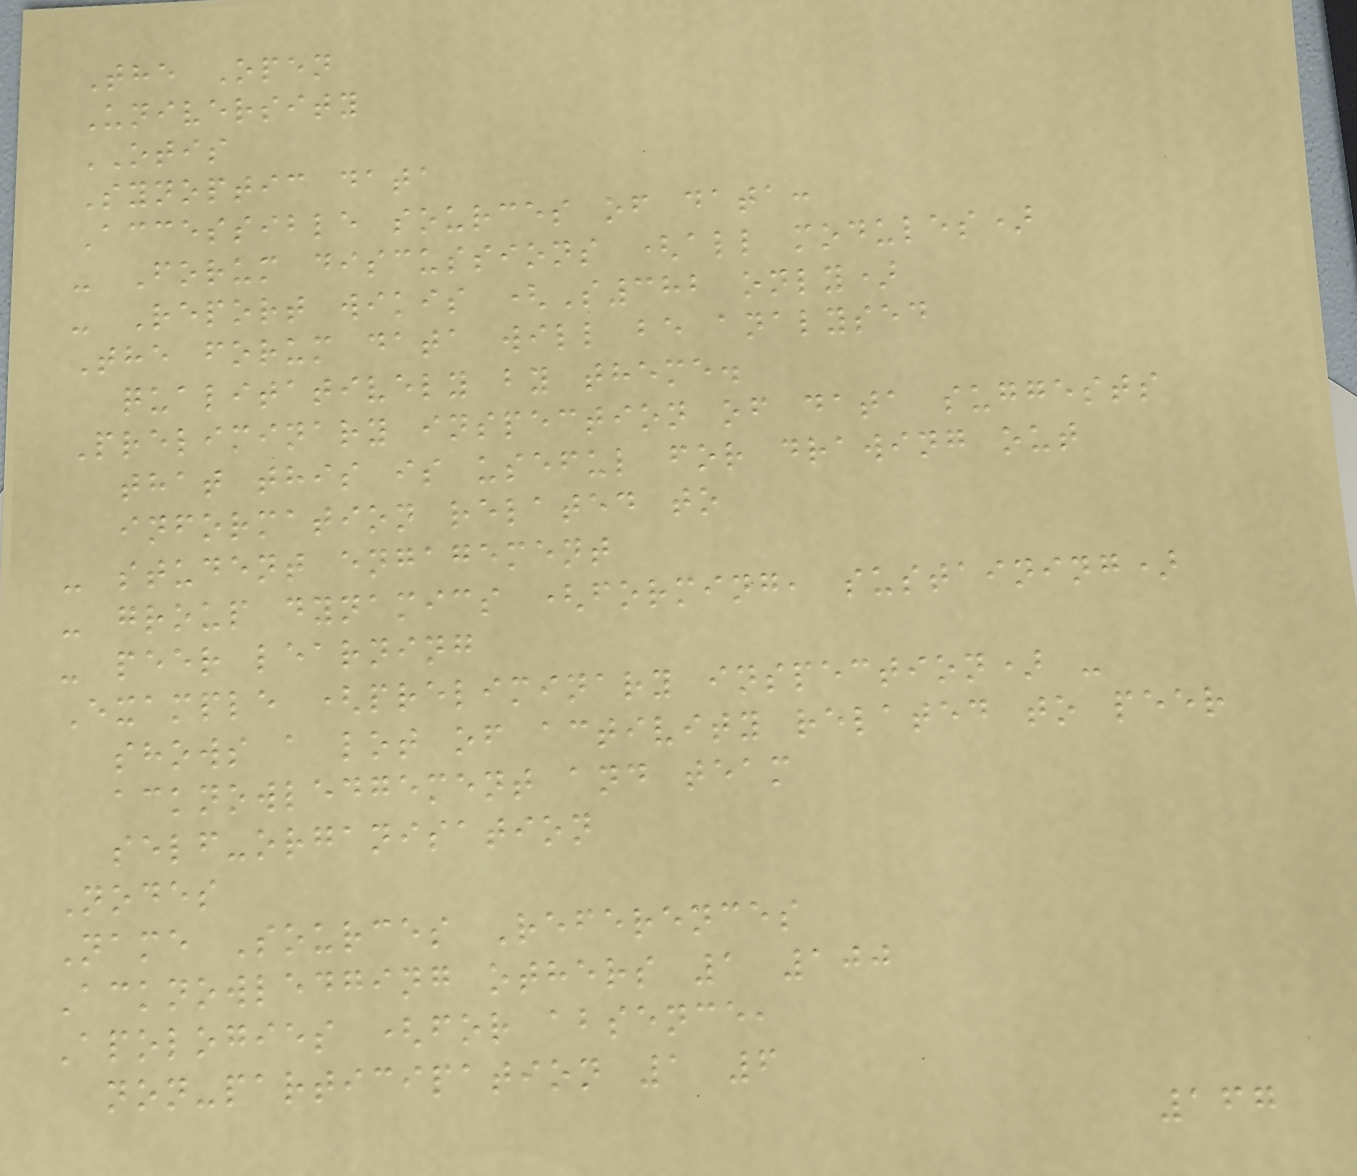The Open
University
OTIS
Synoptic data
Accessible sources of data:
- Forum discussions (all modules)
- Report wikis (S382 only)
The forum data will be analysed
qualitatively by theme.
Preliminary inspection of data suggests
that this is useful for drawing out
information related to
- student engagement
- group dynamics (forming, sustaining)
- peer learning
Example (preliminary inspection) -
shows a lot of activity related to peer
acknowledgement and team
self-organisation
Nodes
Name Sources References
Acknowledging others 1 100
Apologies (for absence,
non-participation 1 6
167
